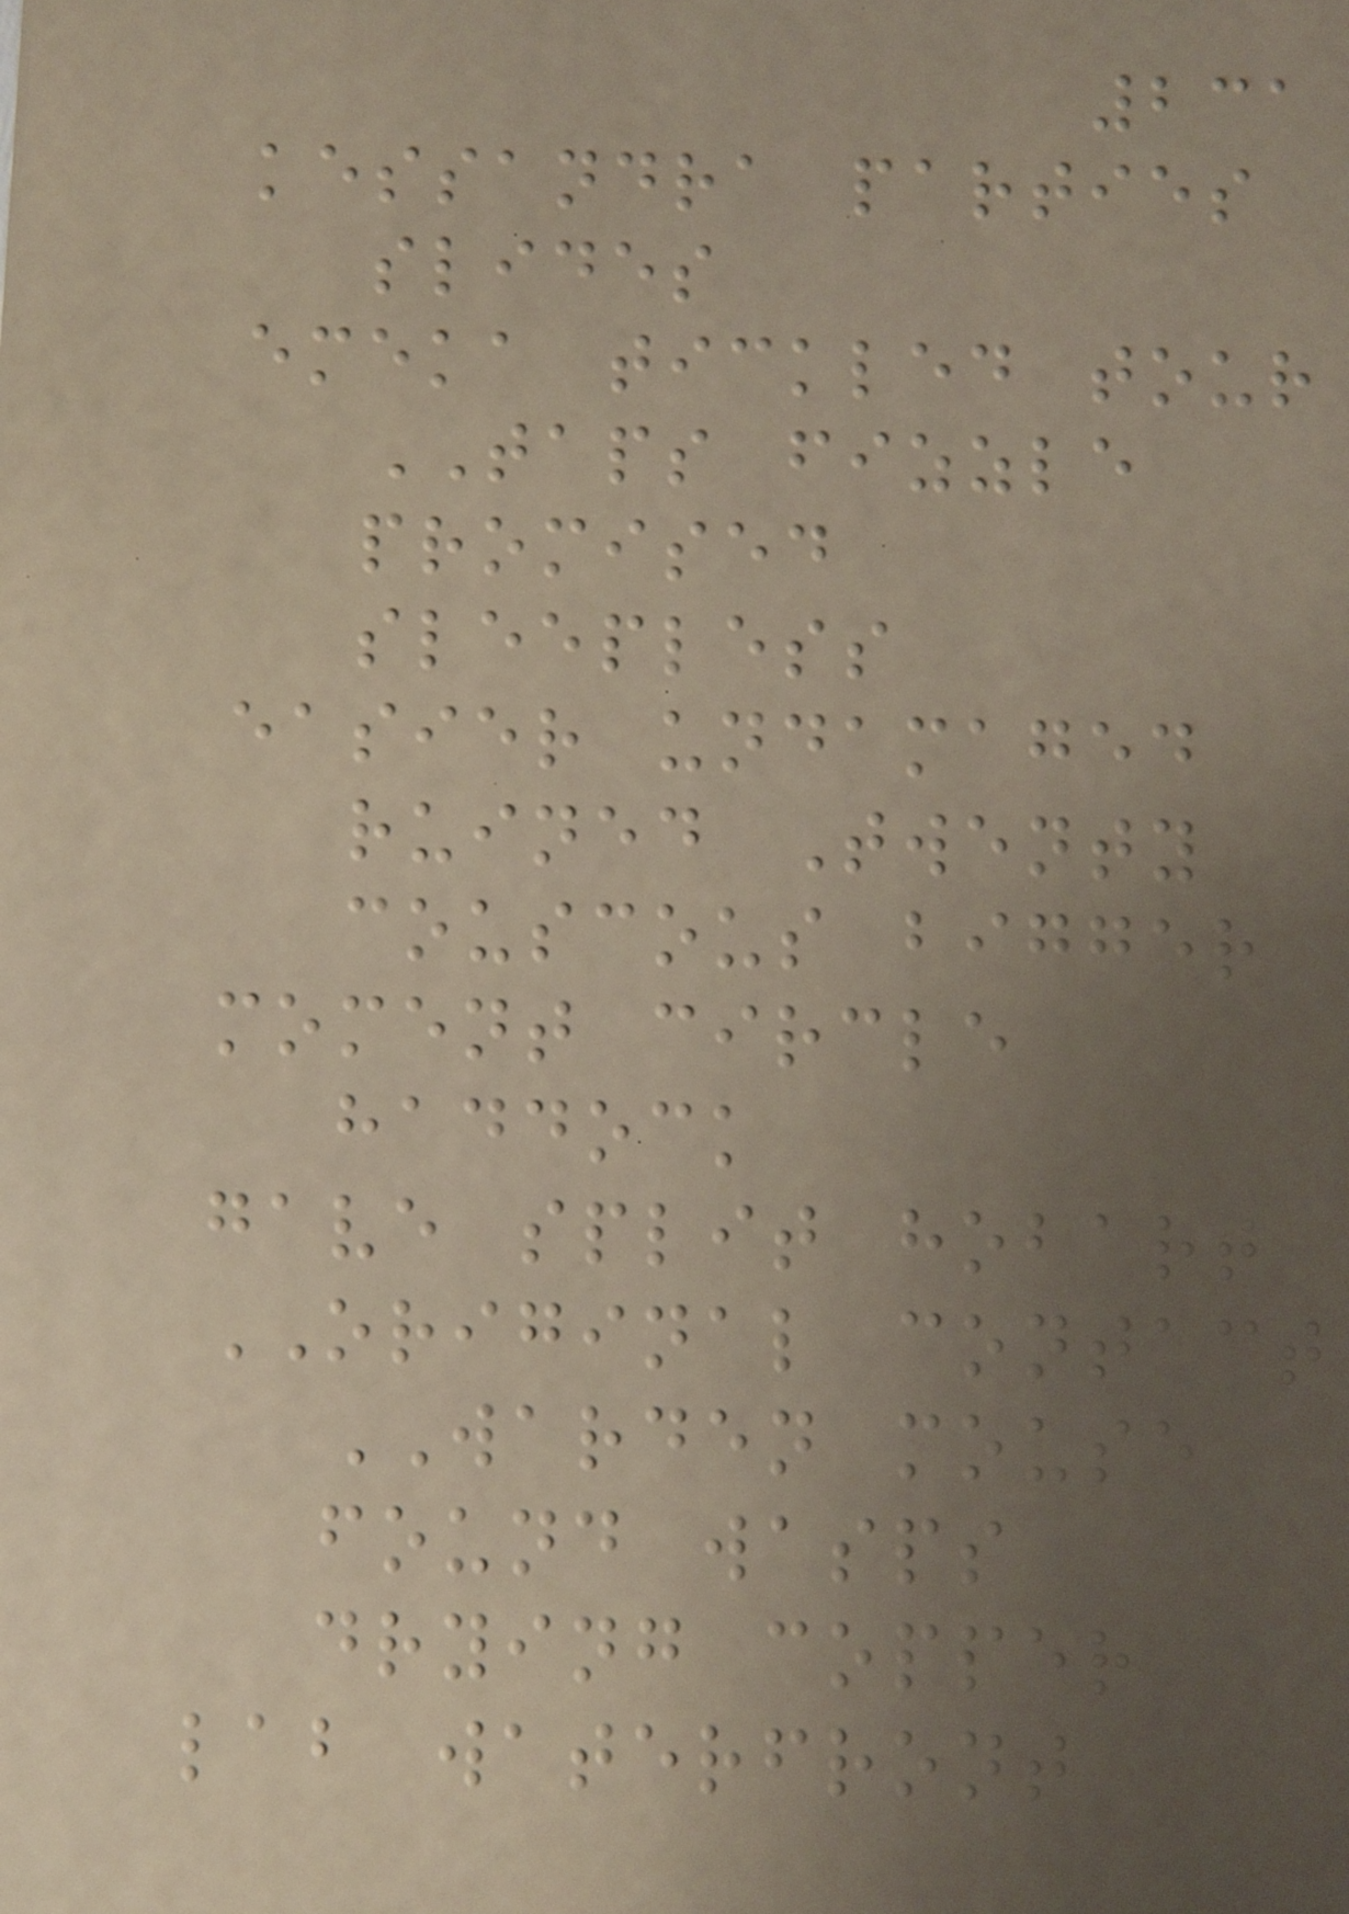231
kessandra parties
slides
emeka tickled tour
TAPS fizzle
promised
sleepless
easier undamaged
ruined Twenty
couscous bigger
moment circle
haddock
gave split hobart
ORIGINAL contact
WARDEN mouse
found wasps
drying copper
lab waterfront
